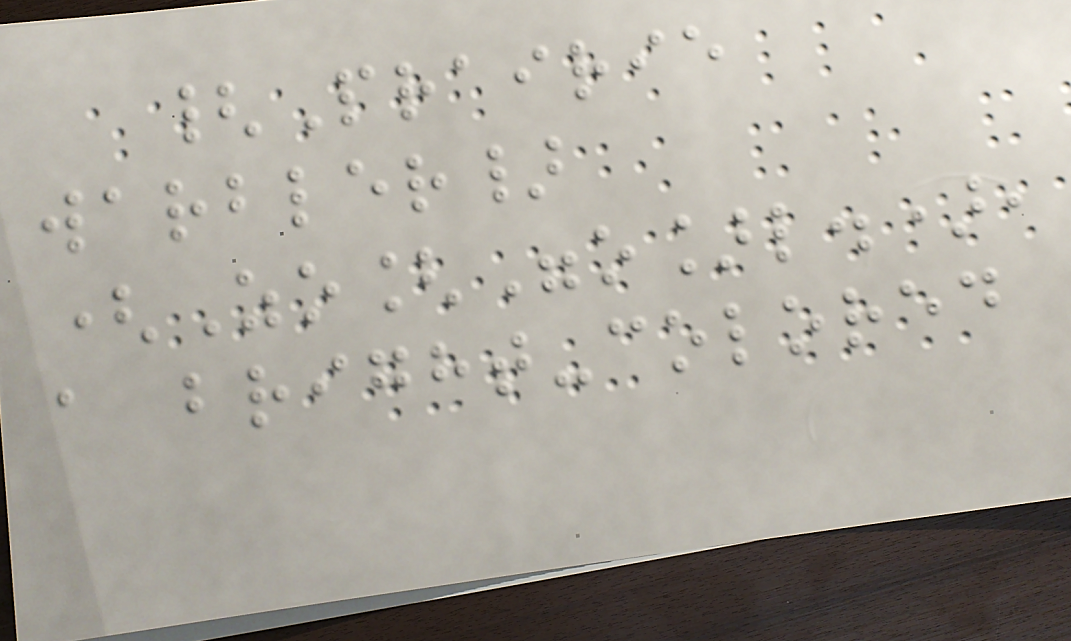{Prairie
warbler}
(Zo["o]l.),
a bright-colored
